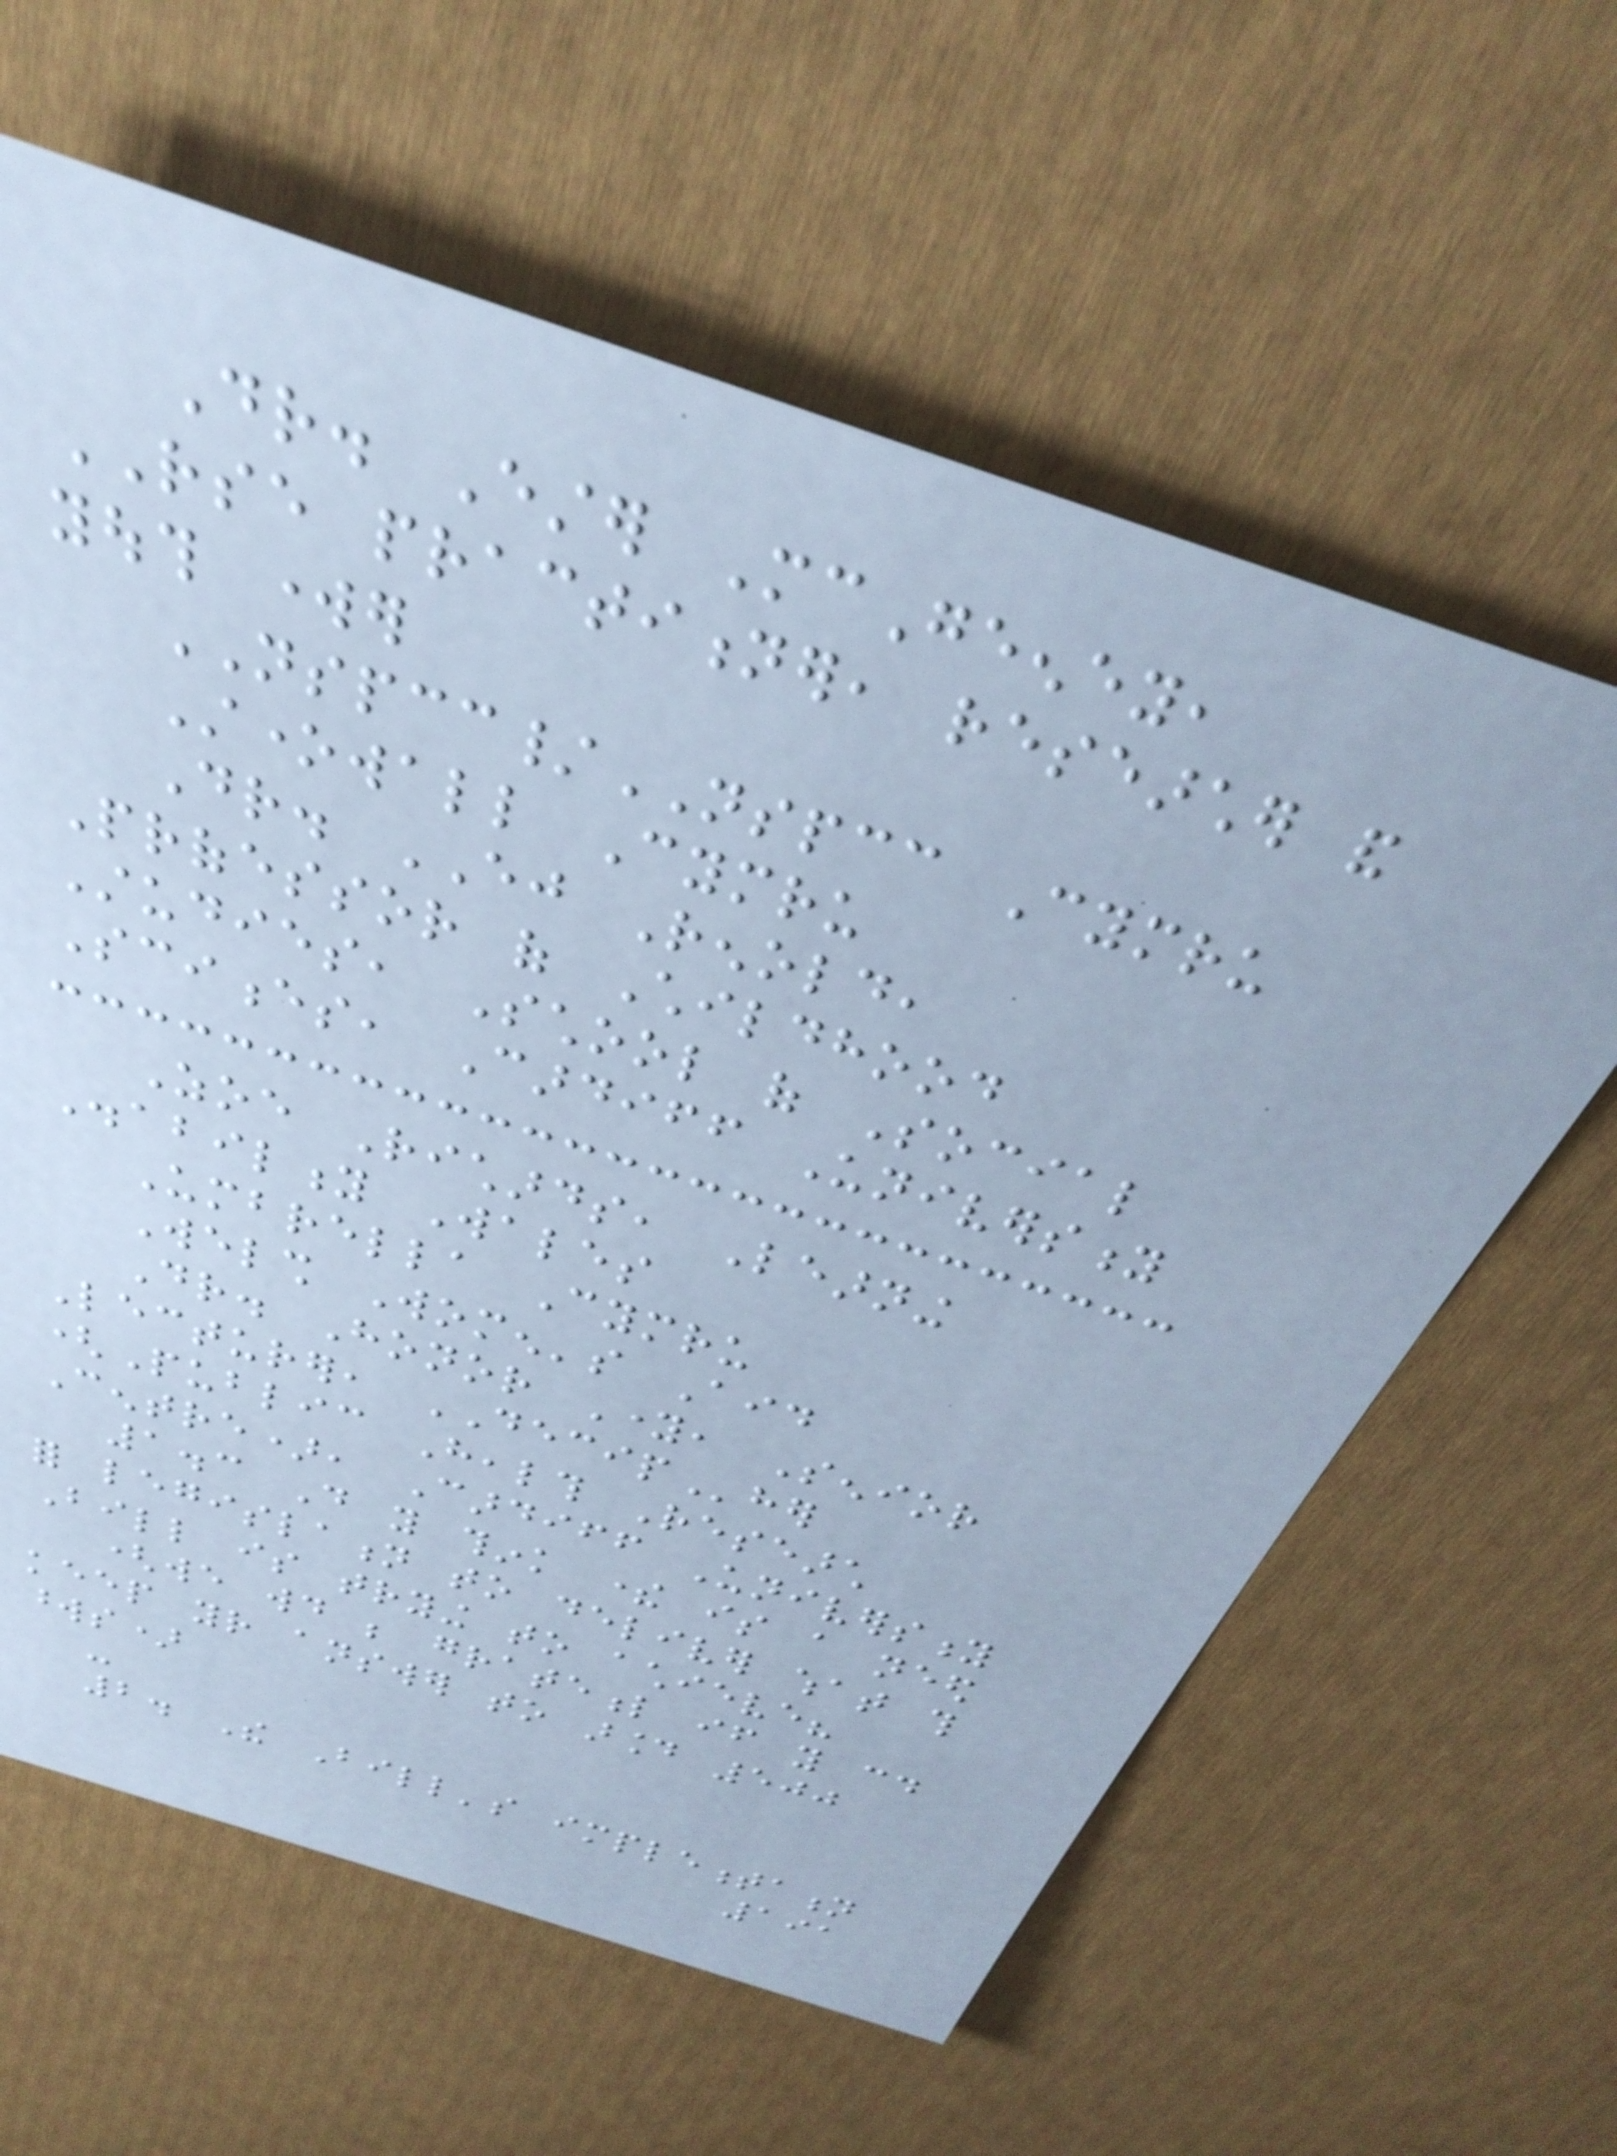Dr. Ester McGeeney,
RSE practitioner, researcher and
youth worker
NSPCC/NSPCC Cymru
Stonewall Cymru
Dr. EJ Renold,
Professor of Childhood
Studies, School of Social
Sciences, Cardiff University
Zoe Richards, Learning
Disability Wales
Umbrella Cymru
Welsh Women's Aid
Dr. Honor Young, Senior
Lecturer, DECIPher
(Public Health Research
Centre), Cardiff University
1.3 Do you think there is a need
for legislation to deliver what this
Bill is trying to achieve?
(we would be grateful if you could
keep your answer to around 500
words)
-
2. The Bill's implementation
191
